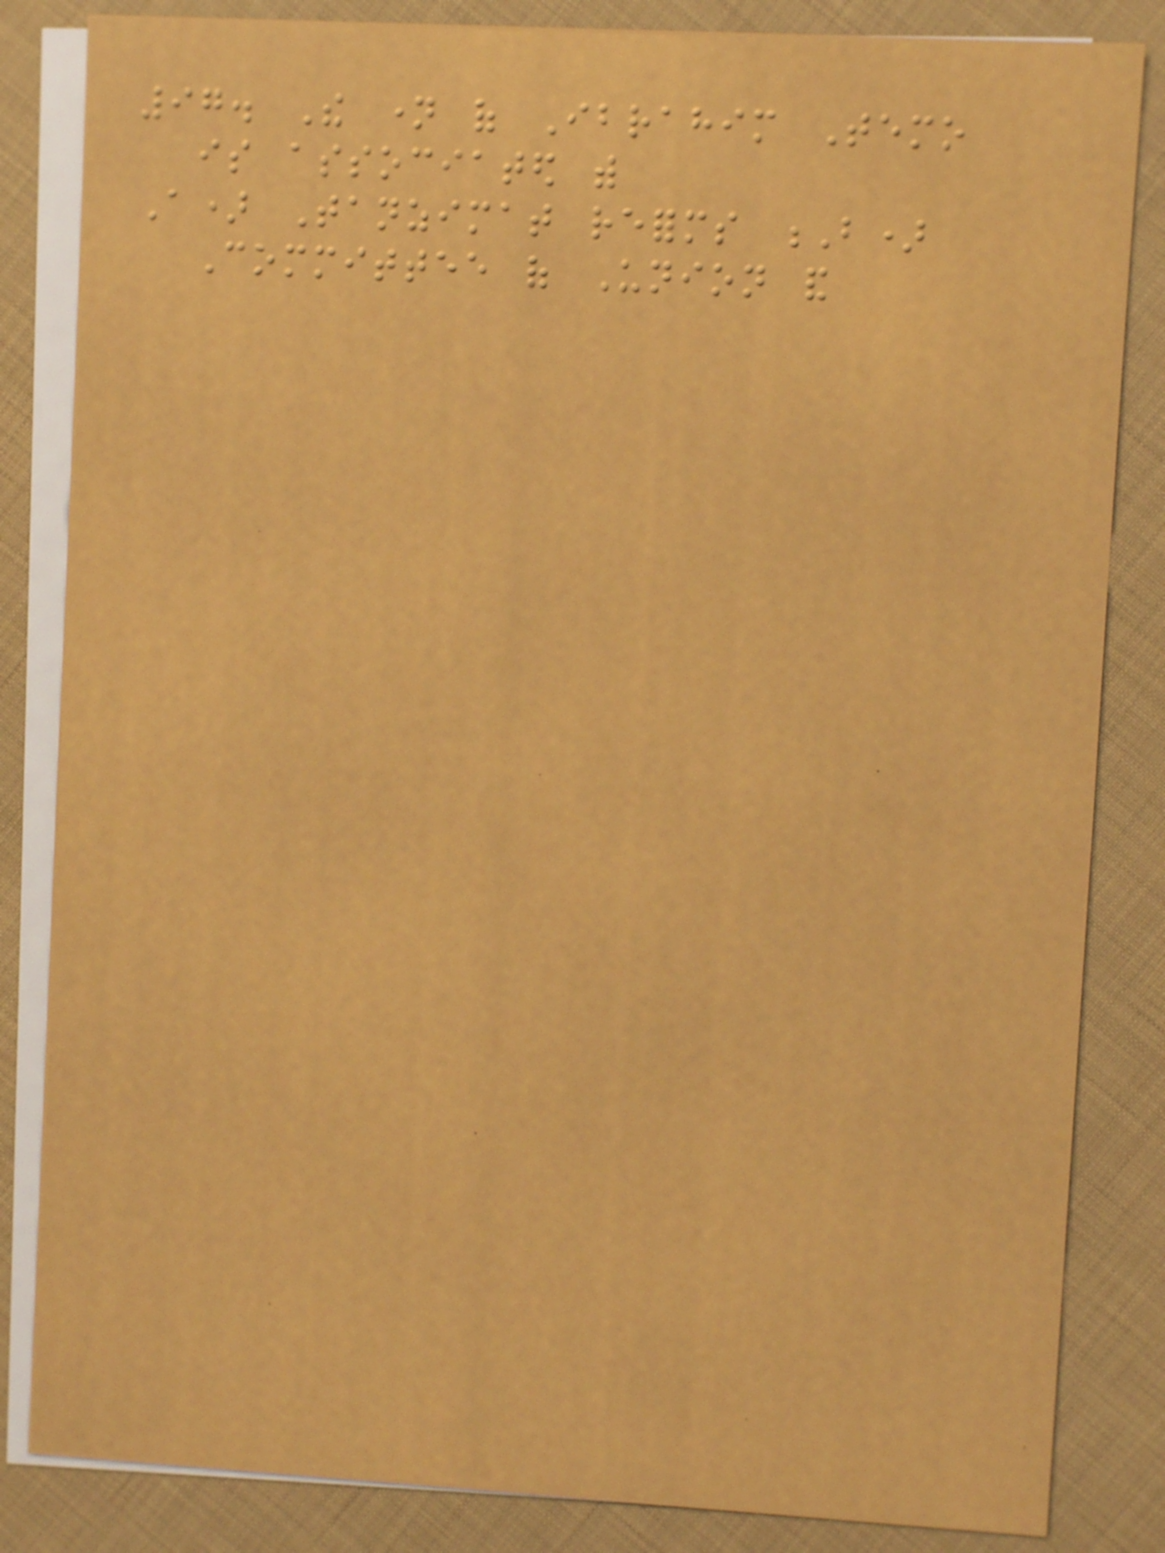97. The name of Ibrahim Temo
is associated with
A) Tanzimat reforms B)
Committee of Union and
